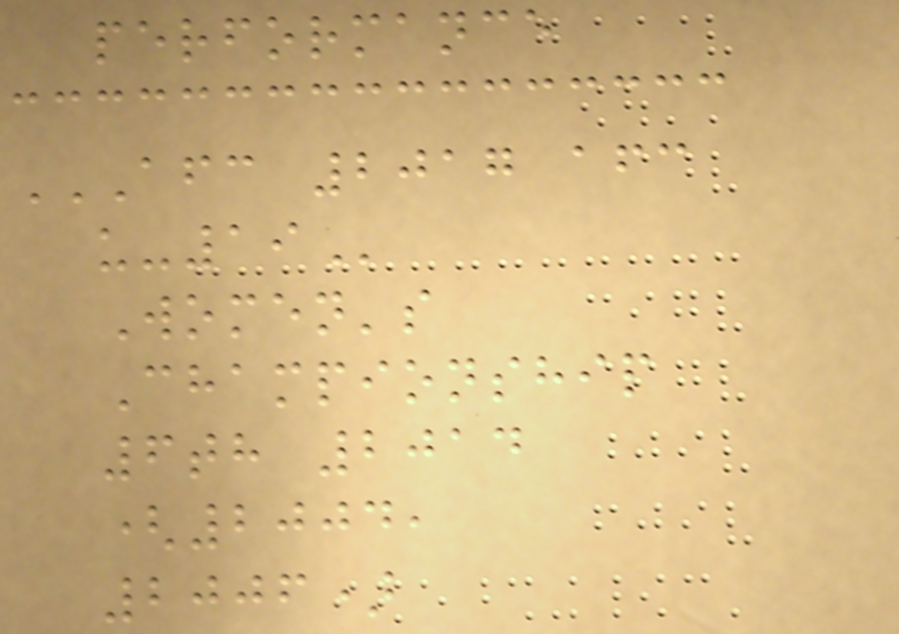performance
AFC 2017 AFC
U-19
Women's
Championship
6th 2014
(2004,
2006)
